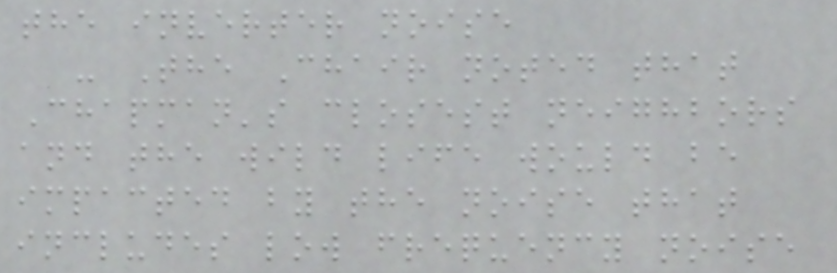the inverter noise
- The Chair noted that
Chapman's closest neighbors
and the wild life would be
impacted by the noise that
includes low frequency noise
